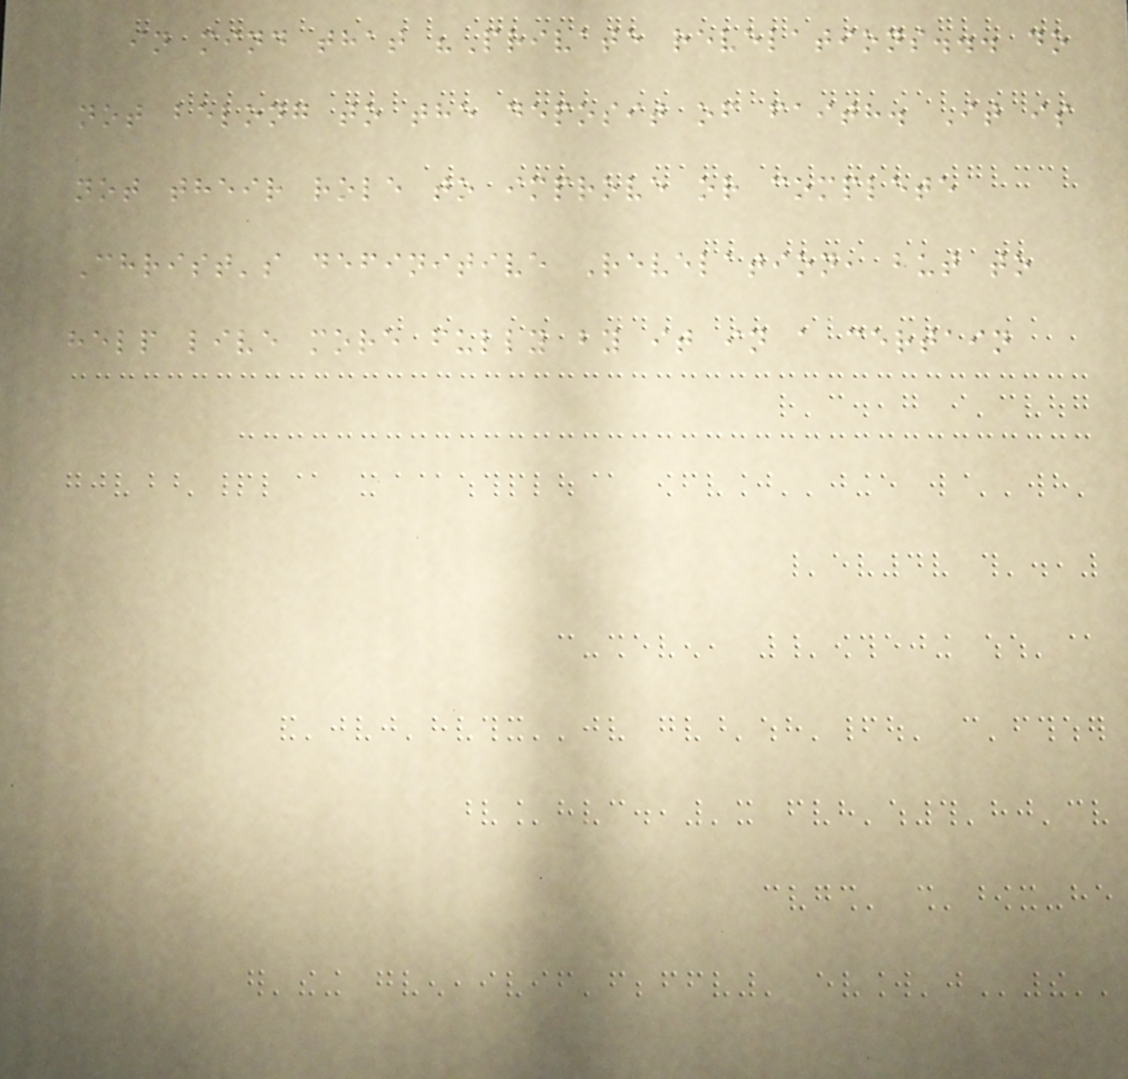in mind that "Private revelations... do
not belong to the deposit of faith. It is
not their role to improve or complete
Christ's definitive Revelation, but to
help live more fully by it in a certain
